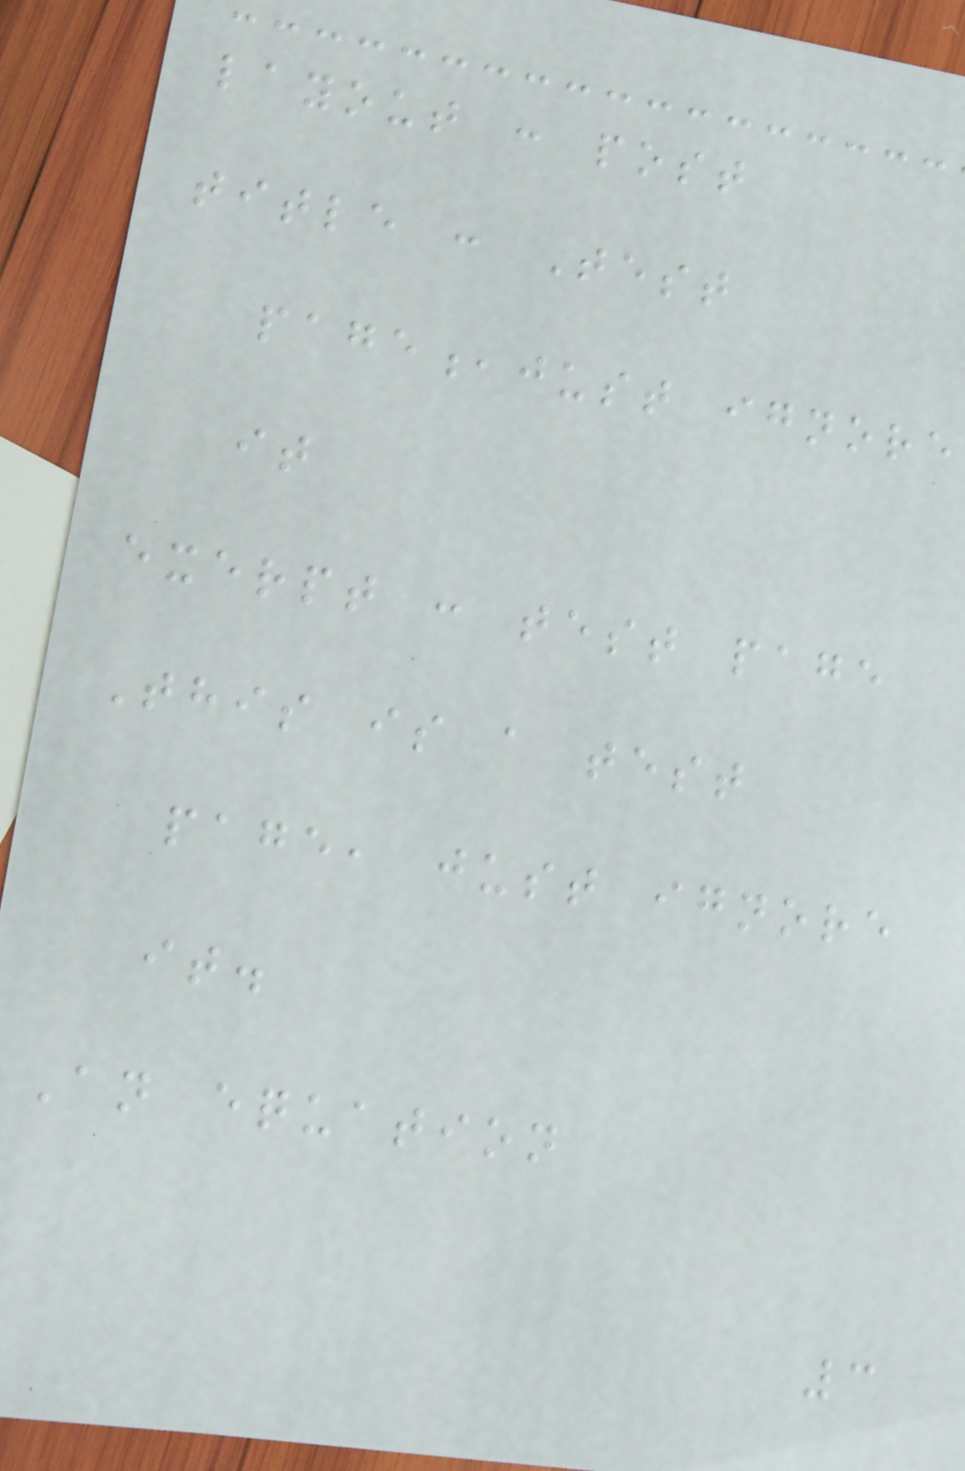layout : post
title : Test
page,just ignore
it
exerpt : test page
This is a test
page, just ignore
it.
An equation
3
